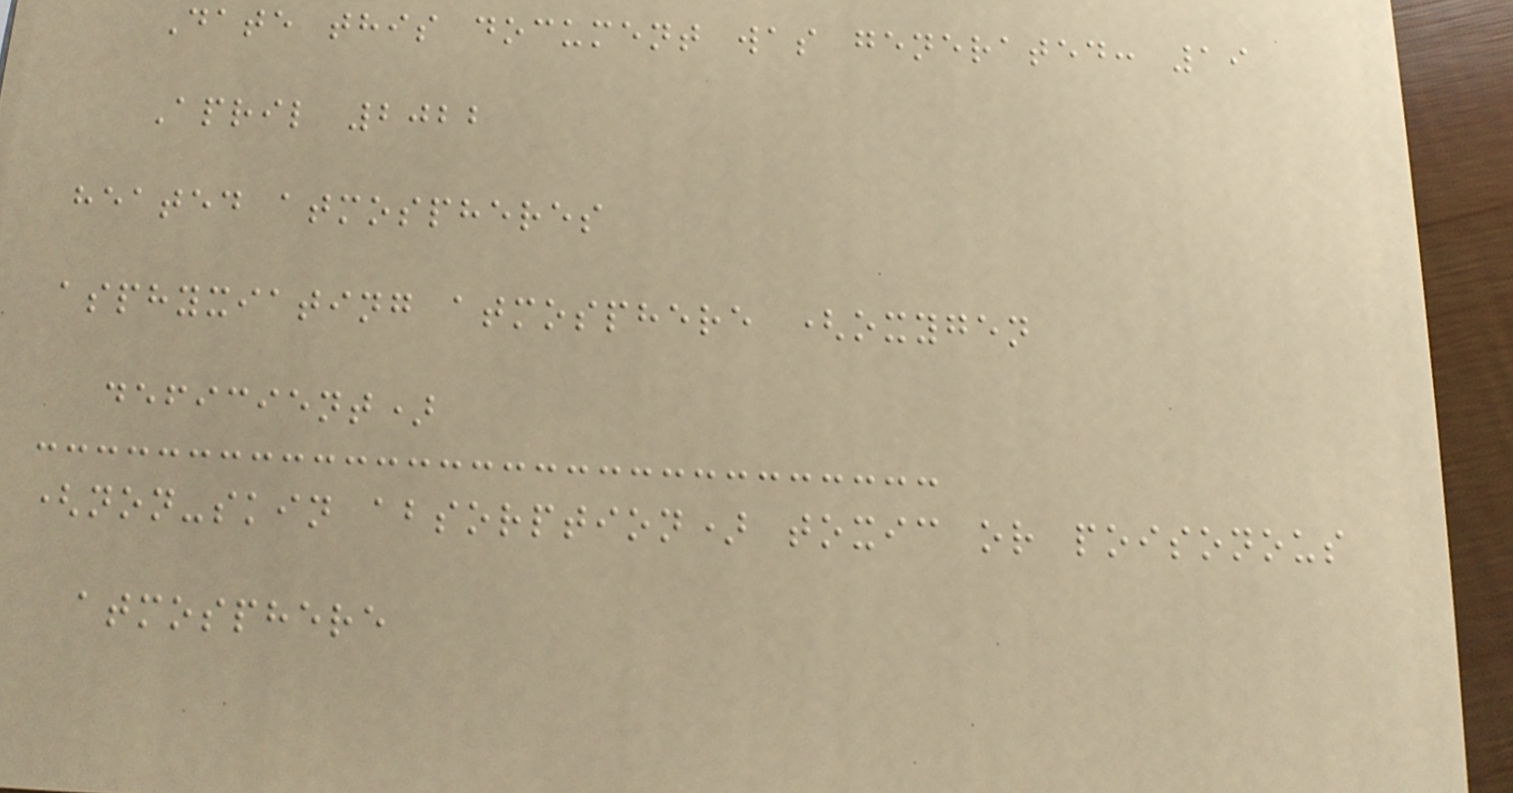Date this document was generated: 19
April 2022
heated atmospheres
asphyxiating atmosphere (oxygen
deficient)
(non-skin absorption) toxic or poisonous
atmosphere
